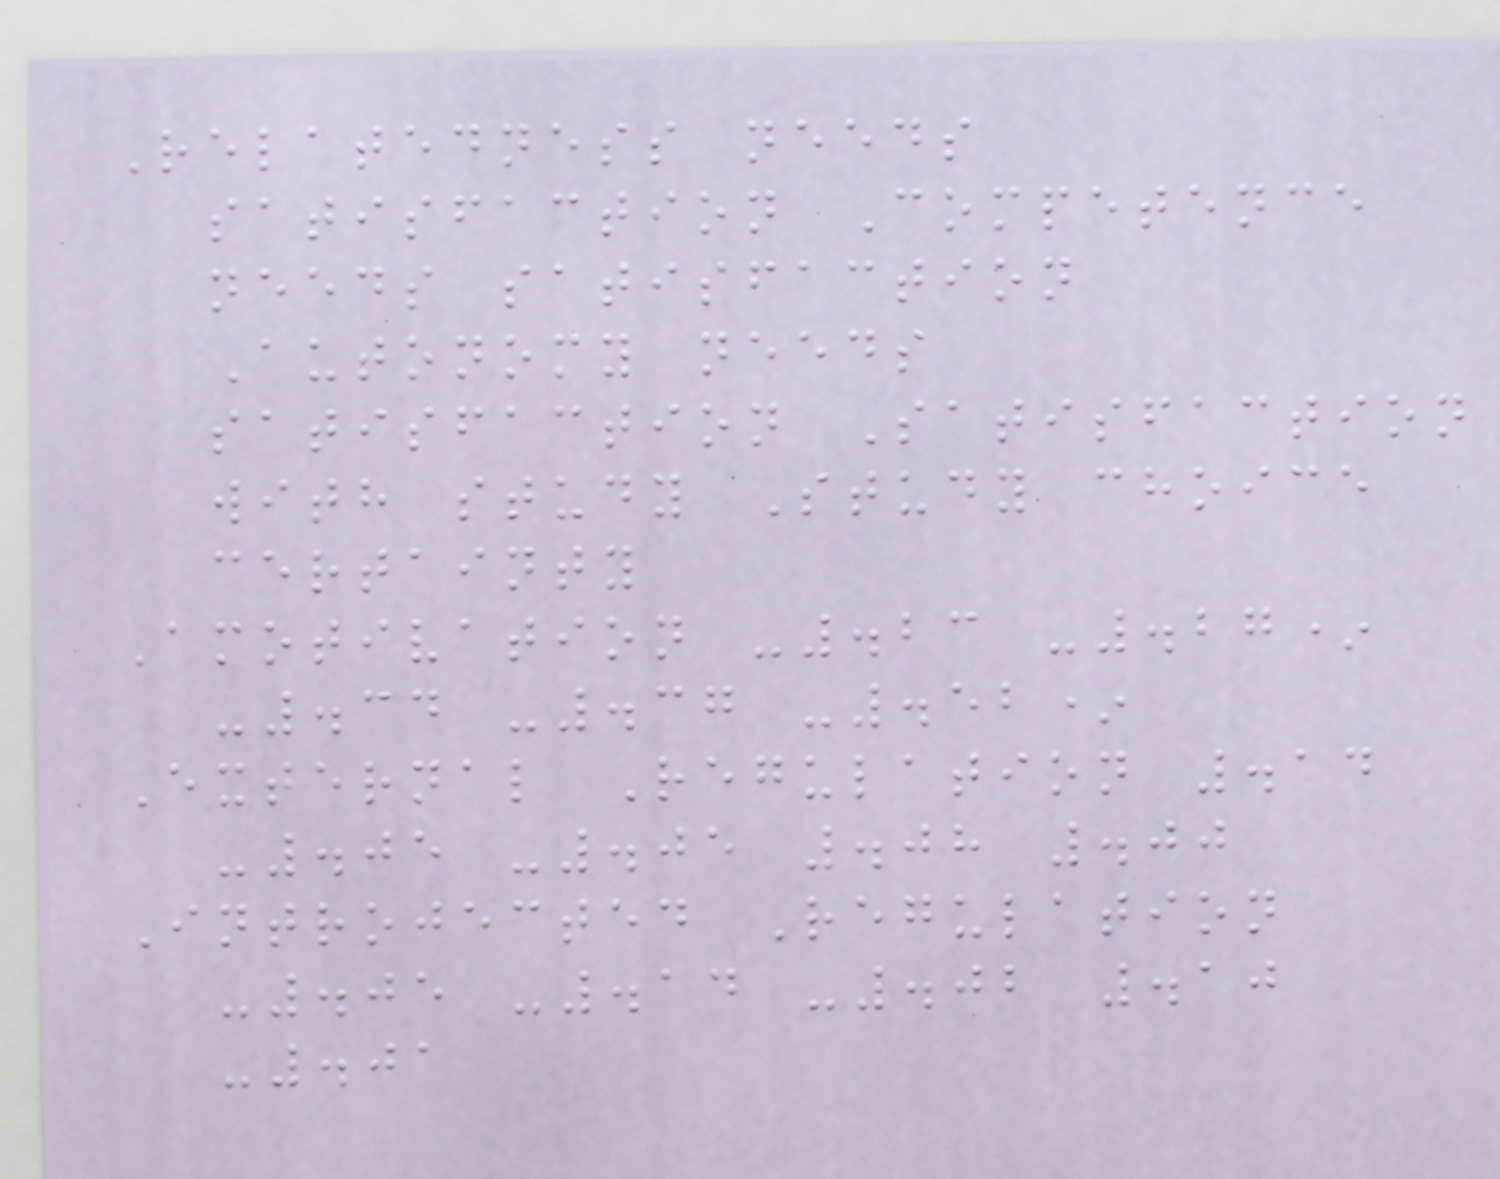Relatedness needs
satisfaction Competence
needs satisfaction
Autonomy needs
satisfaction Satisfaction
with study Study choice
certainty
Amotivation -.23 -.27*
-.34 -.37 -.52*
External Regulation .14
-.05 -.05 .08 .00
Introjected Regulation
-.05 -.14 -.02 .10
-.01
